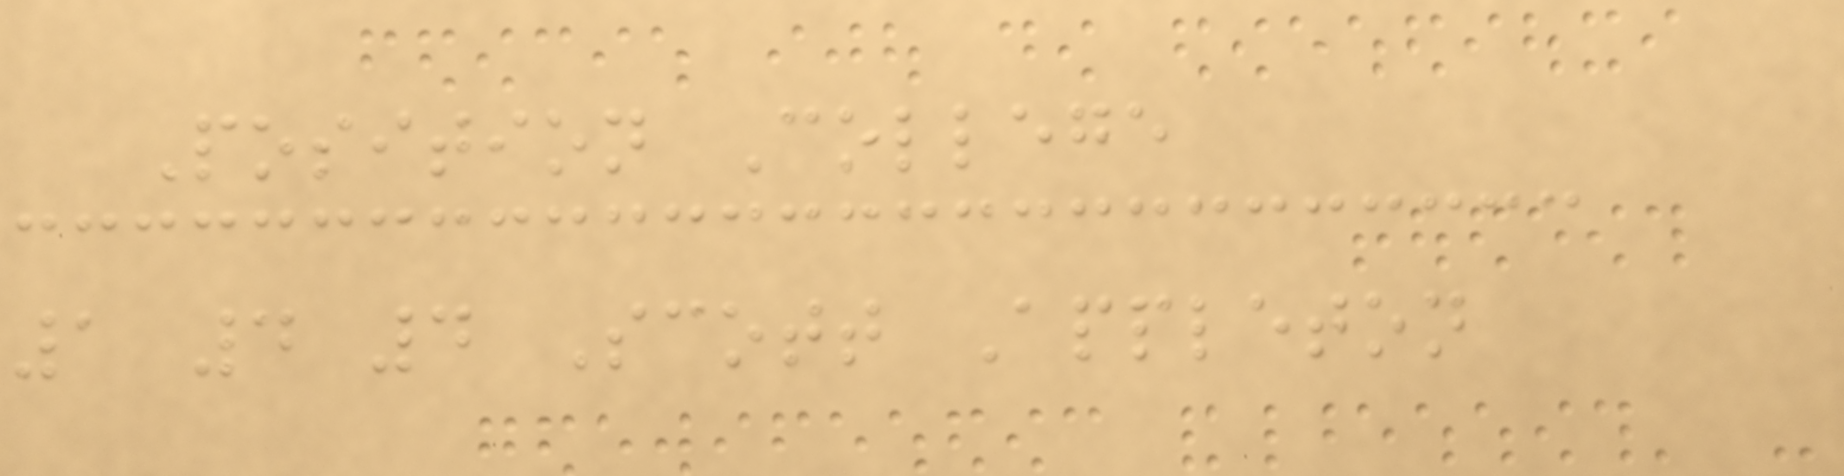Position College
1 4 4 Scott Appleton
